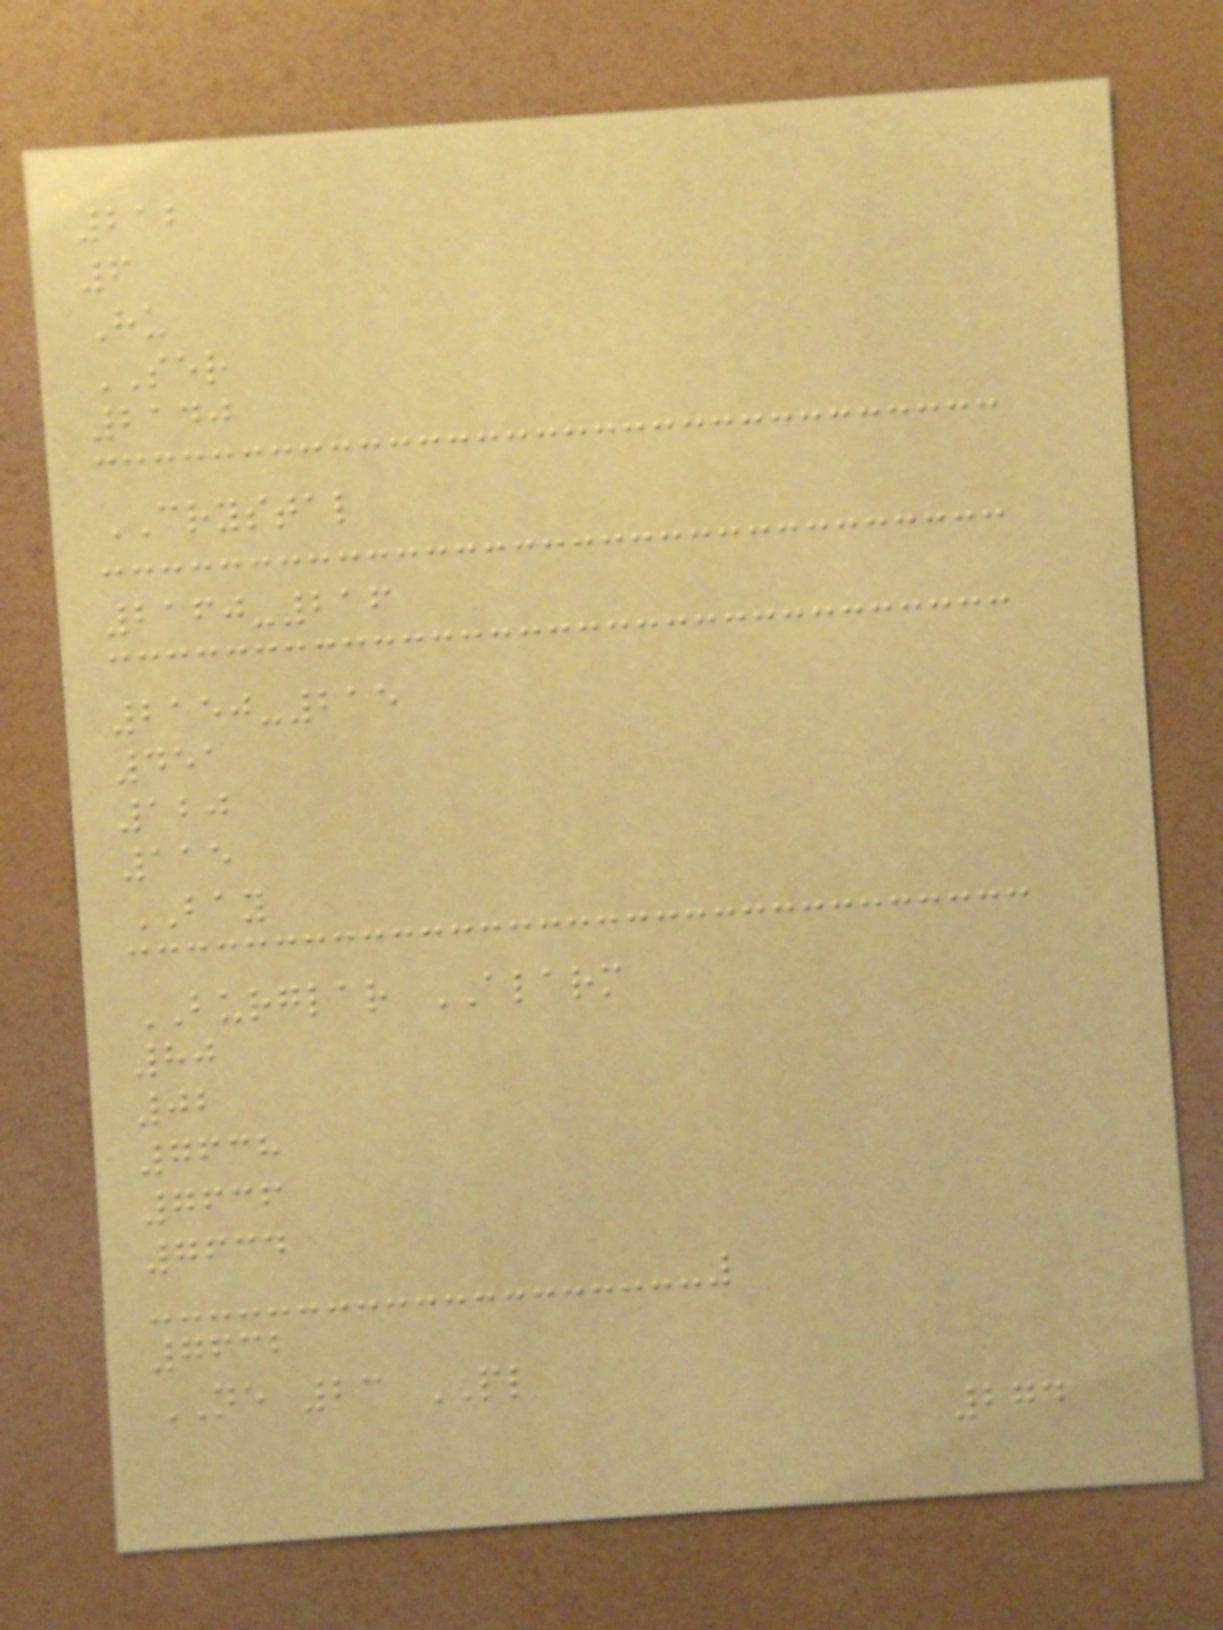212
6
Hu
SER
2140
CRYSTAL
2160-216
2150-215
451
120
115
BAY
BURGLAR ALARM
80
02
7638
7636
7634
7632
NE 23 PL
274
